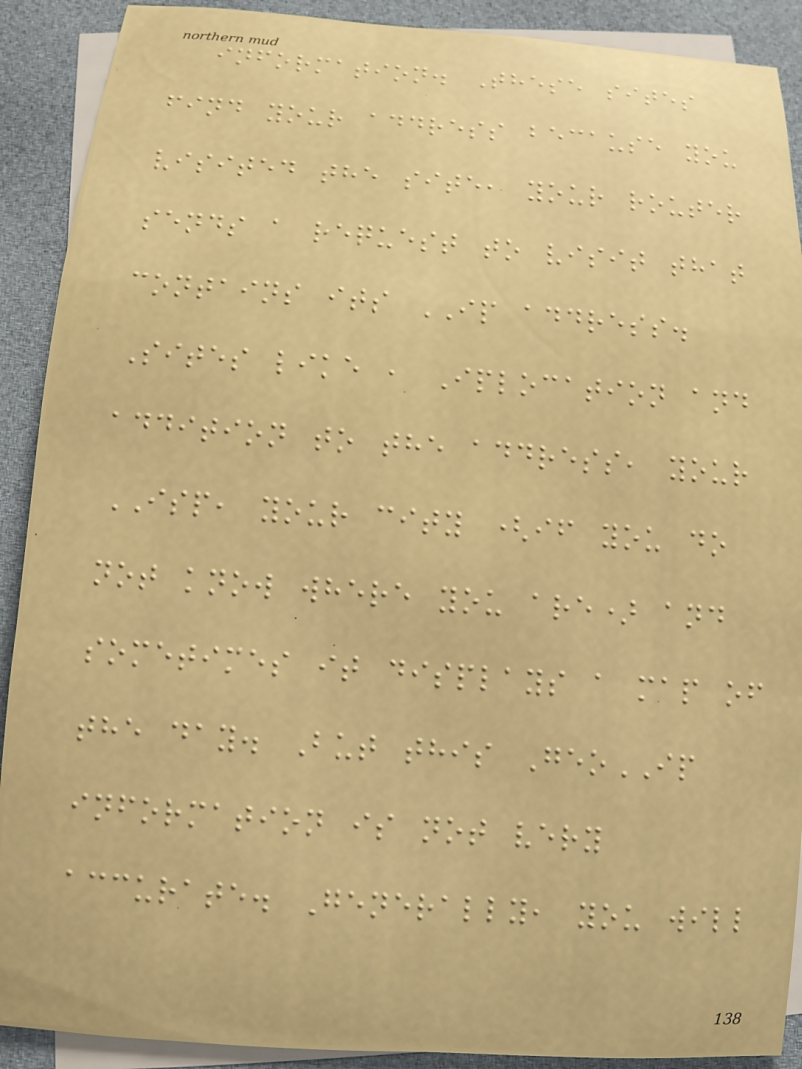information. These sites
find your address because you
visited the site, your router
sends a request to visit that
contains its IP address.
Sites like , Iplocation and
addition to the address, your
ISP, your city (if you do
not know where you are) and
sometimes it displays a map of
the day. But this GeoIP
information is not very
accurate. Generally, you will
